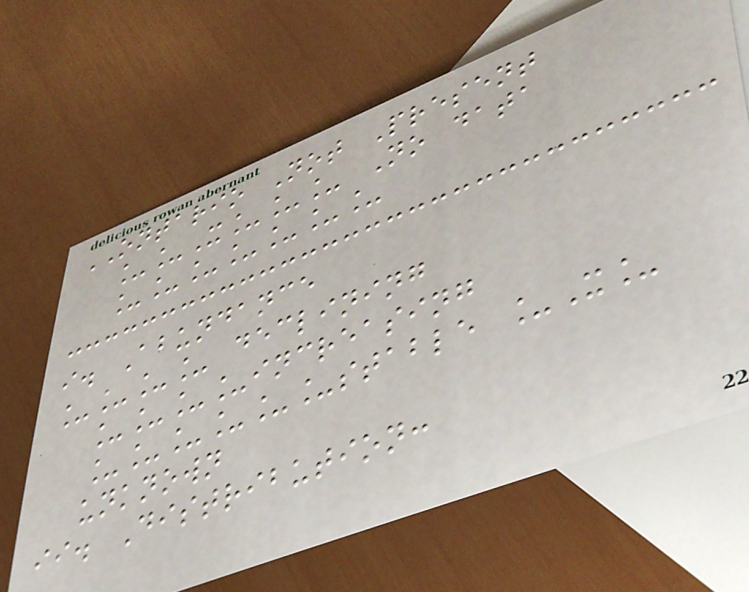ONTARIO Not Present
__X___ No data
_______
i. Abundance
____ declining
____increasing
______stable _X_
unknown
ii. Distribution:
